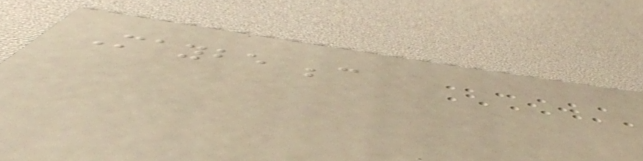Maybe because
